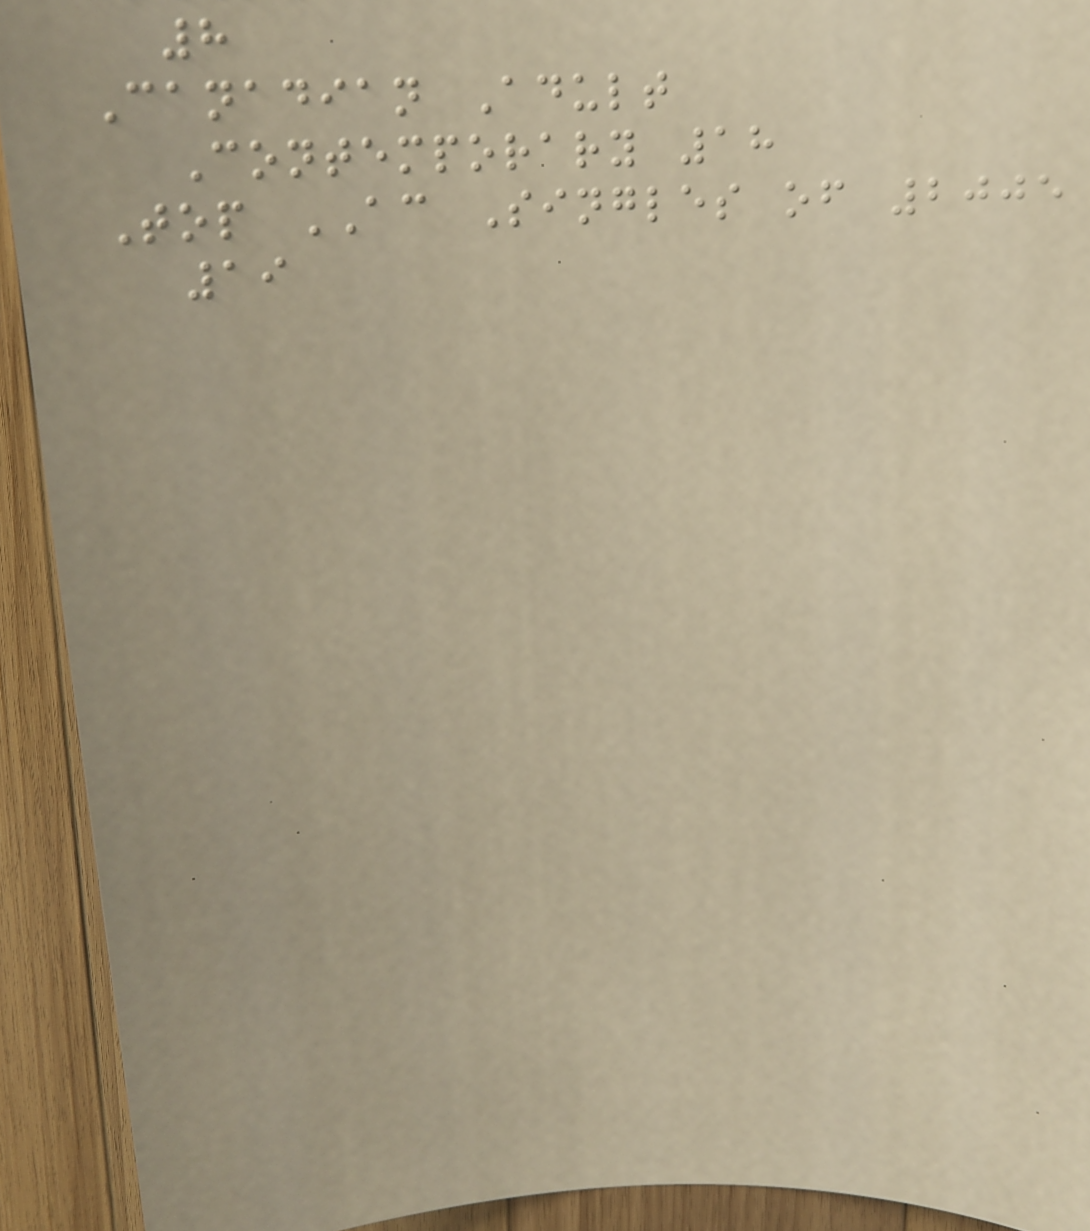8
Canadian Adult
Contemporary 18
Top AC Singles of 2005
19
